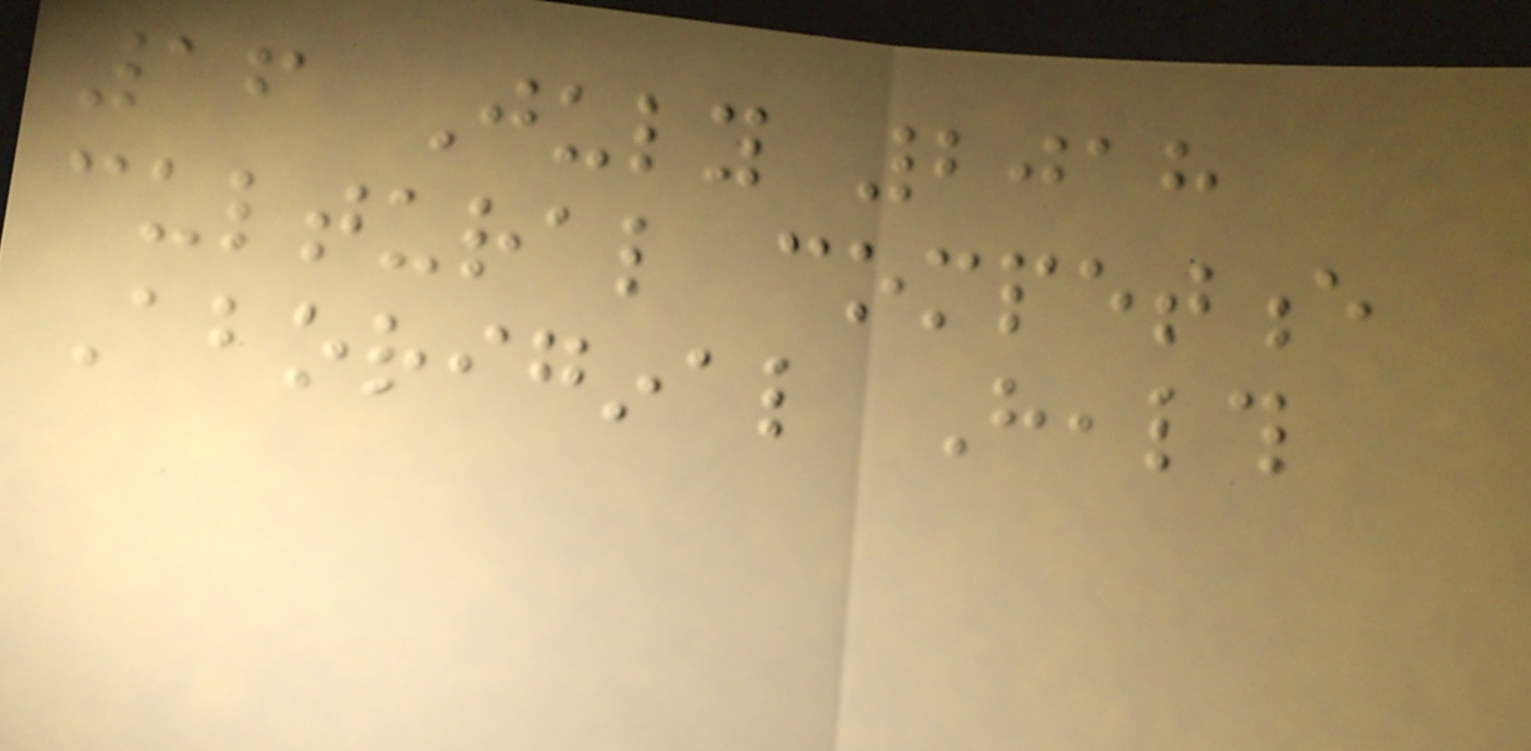16 July 2018
cultural competence
Aboriginal Health
